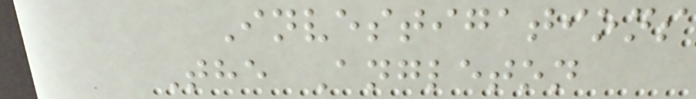Investigations
The Angleton
